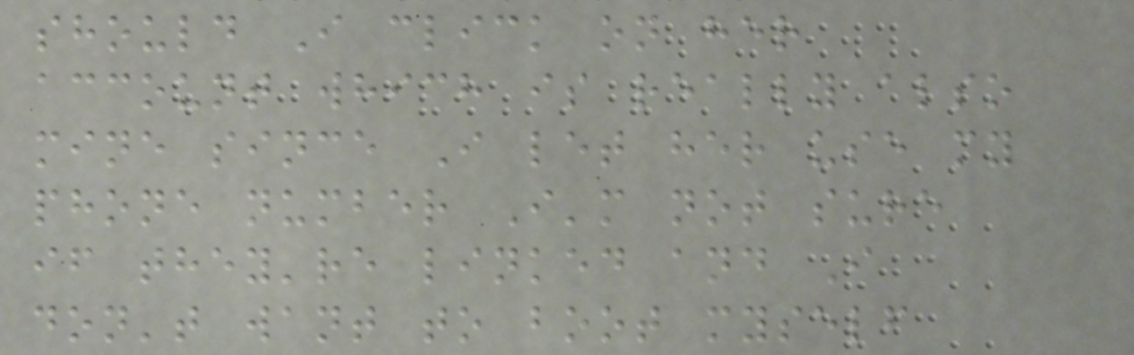should I click on her
account which is really also
mine since I let her use my
phone number I'm not sure
if they're linked and I
don't want to boot myself
